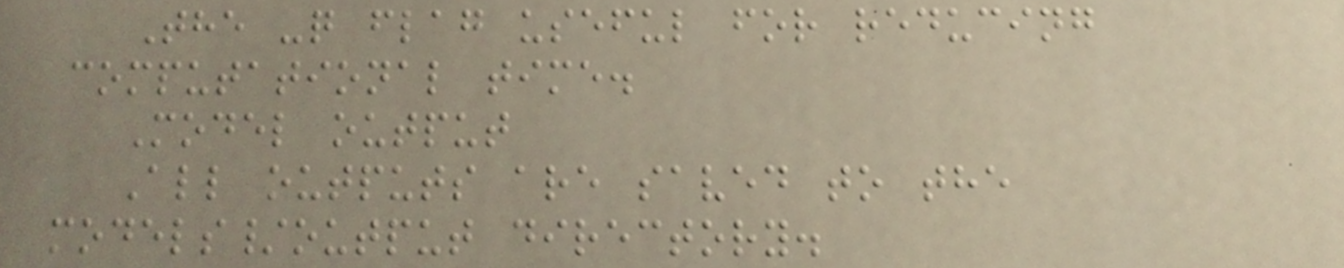The -q flag useful for reducing
computational time.
Model output
All outputs are saved to the
models/output directory.
